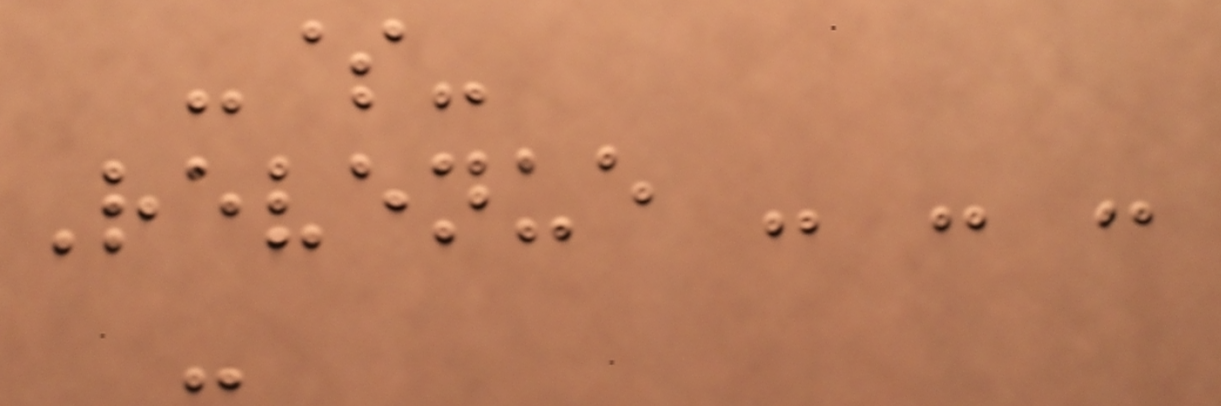-$-
Revenue - - -
-
